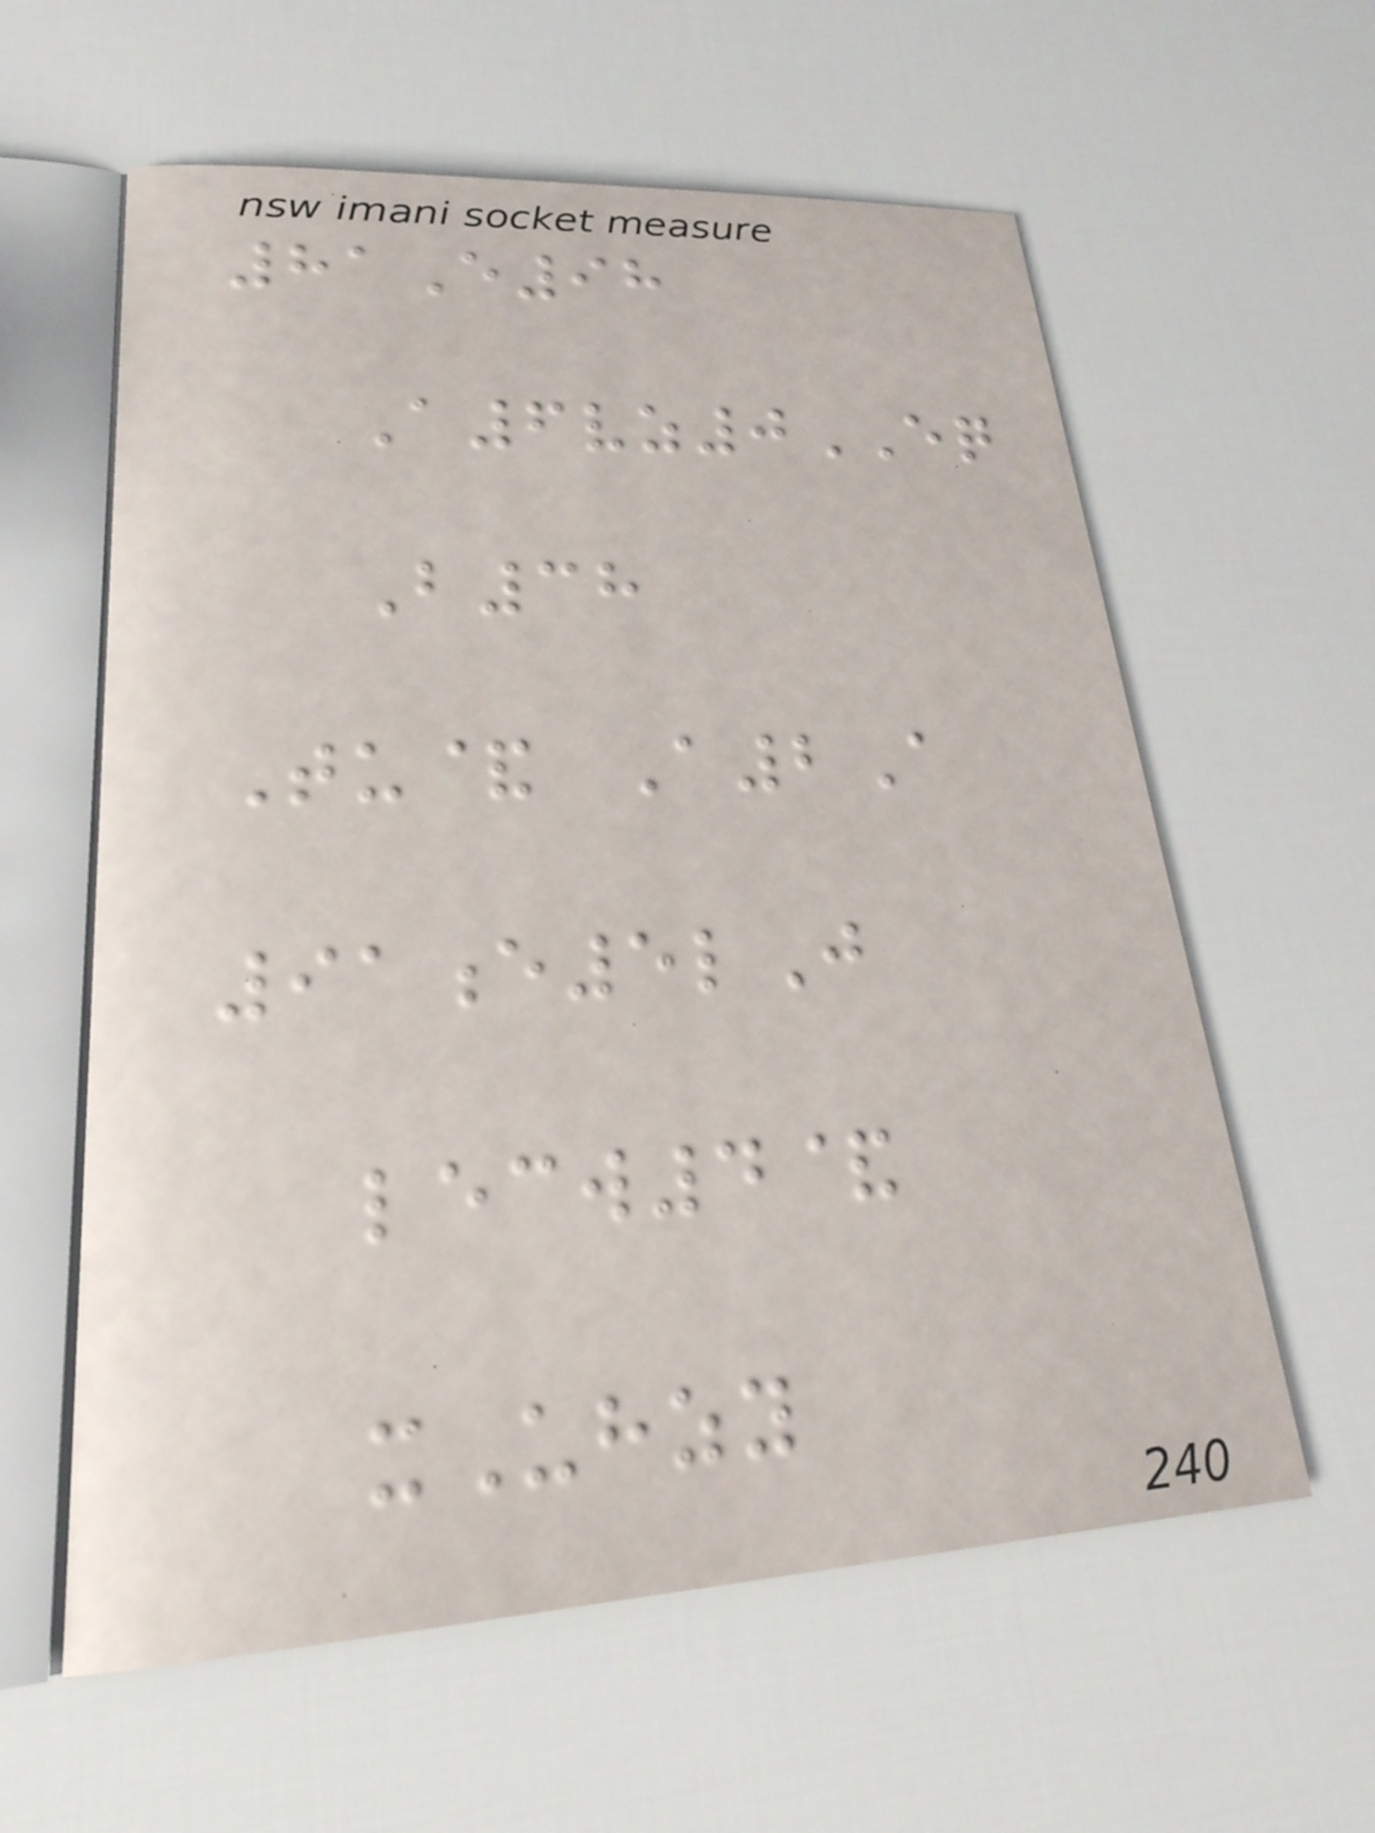81E98
A6vz0EQ
B38
Tu& A2A
91e5lJ
lecw4&
xUhzy
